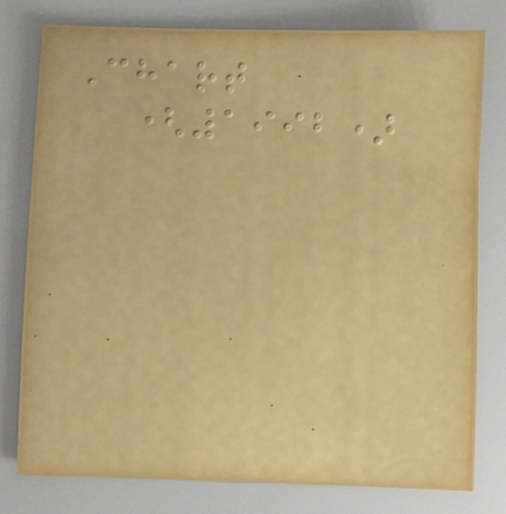Chart
(1992)
